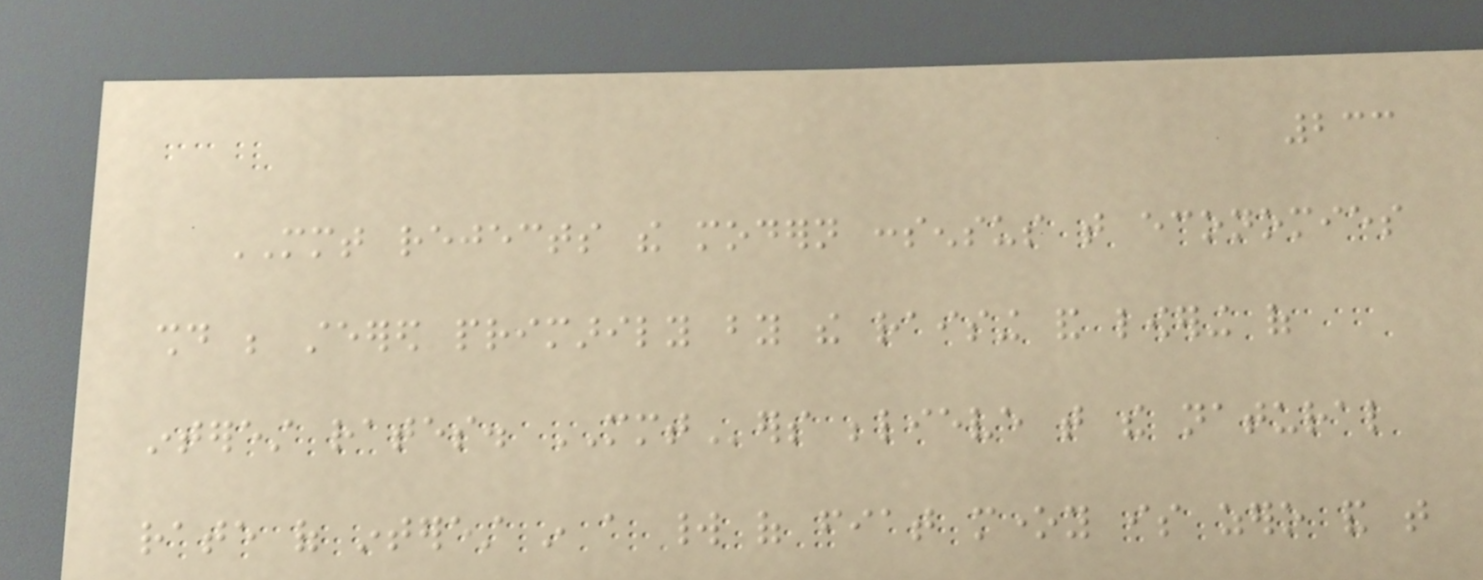233
MMT rejects the modern consensus that economies
should be steered primarily by the raising and lowering of
interest rates. MMTers believe that the natural
rate of interest in a world of fiat money is zero and that
